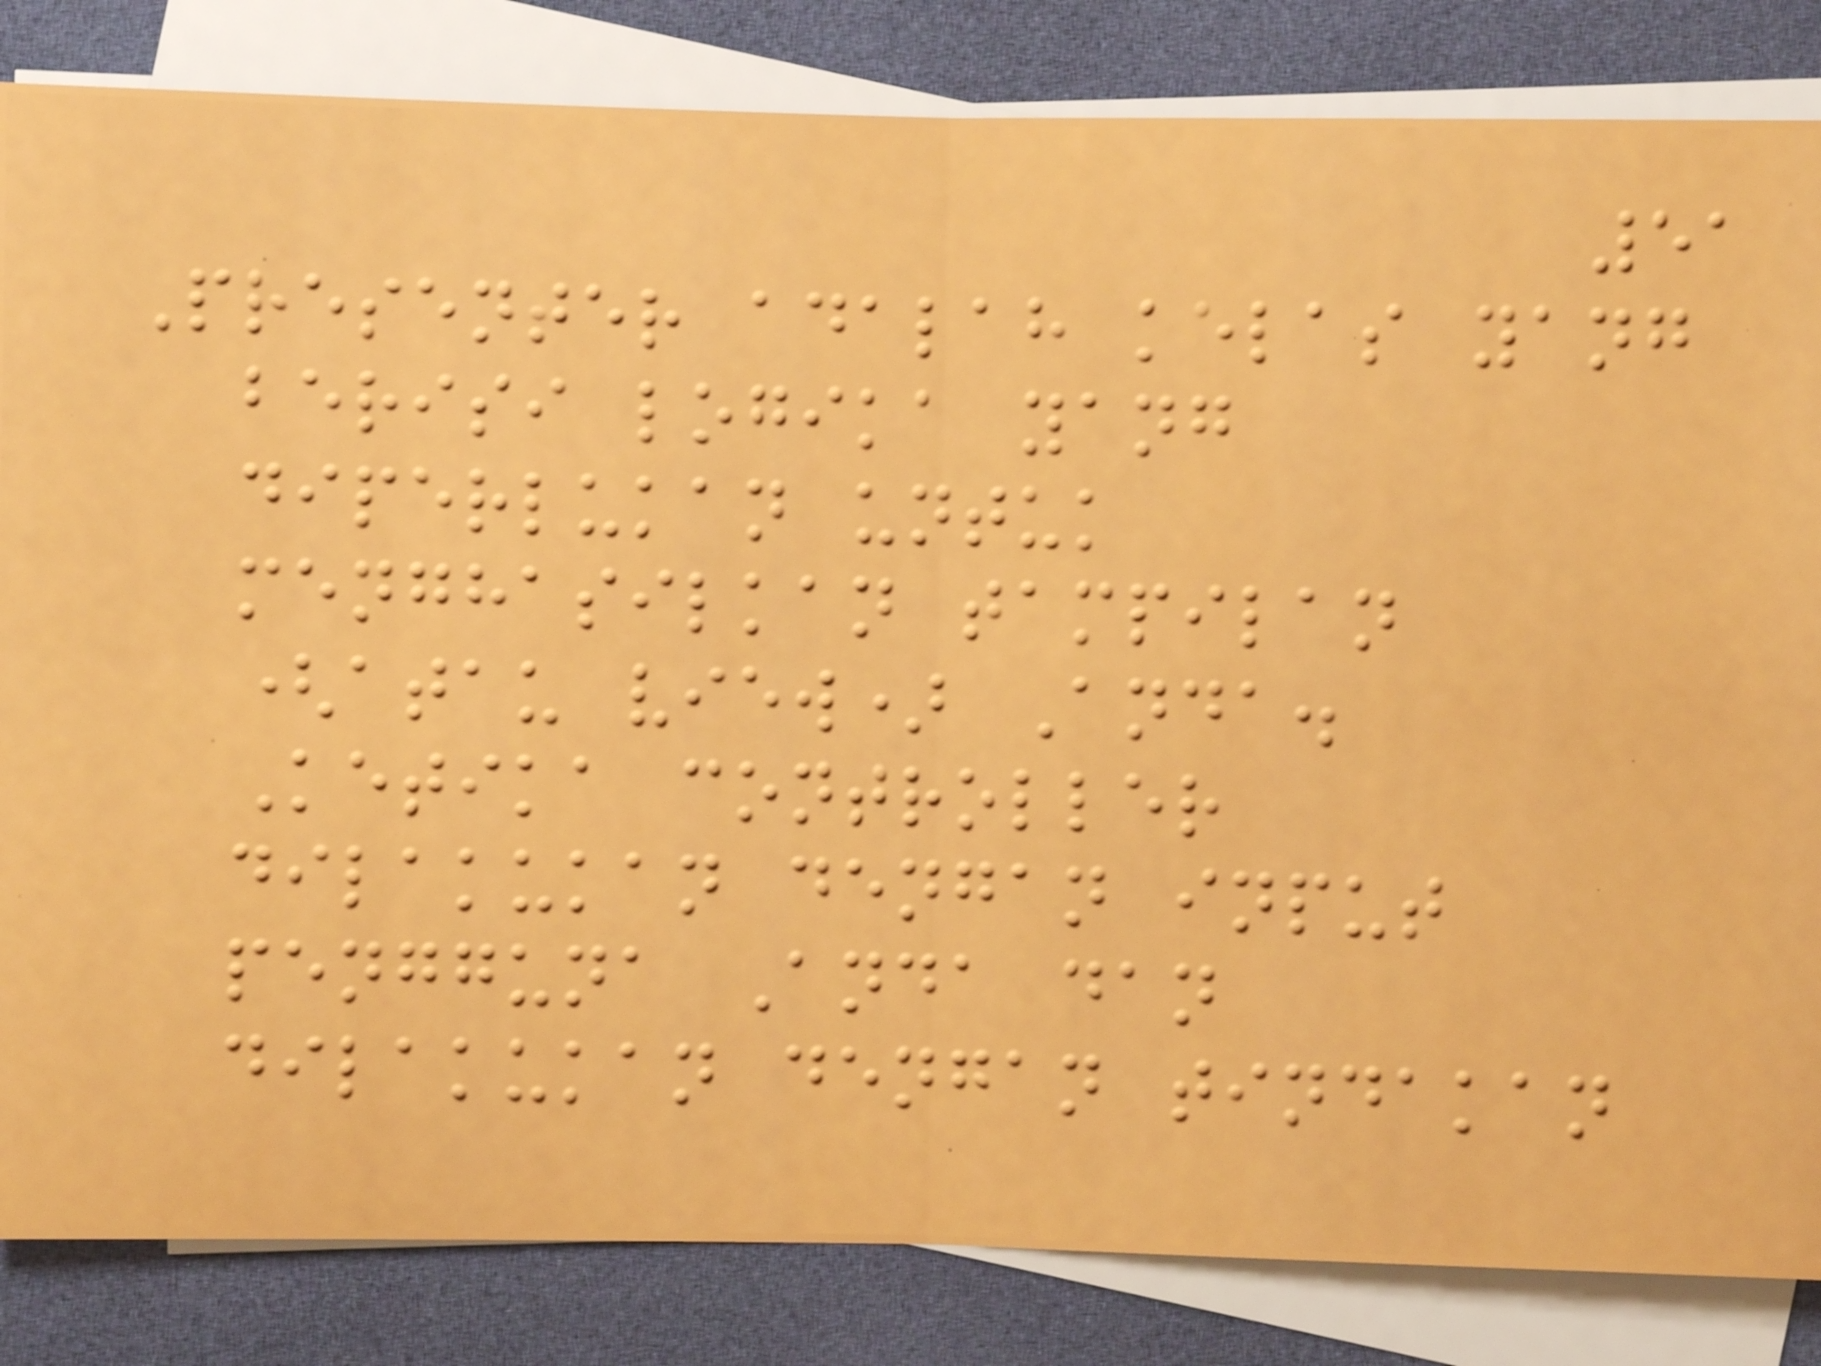51
Presenter adalah kelas yang
berisi logika yang
diperlukan untuk
menghasilkan tampilan
(atau view) Anda.
Ketika controller
dilakukan dengan input
pengguna Anda dan
dilakukan dengan tindakan
